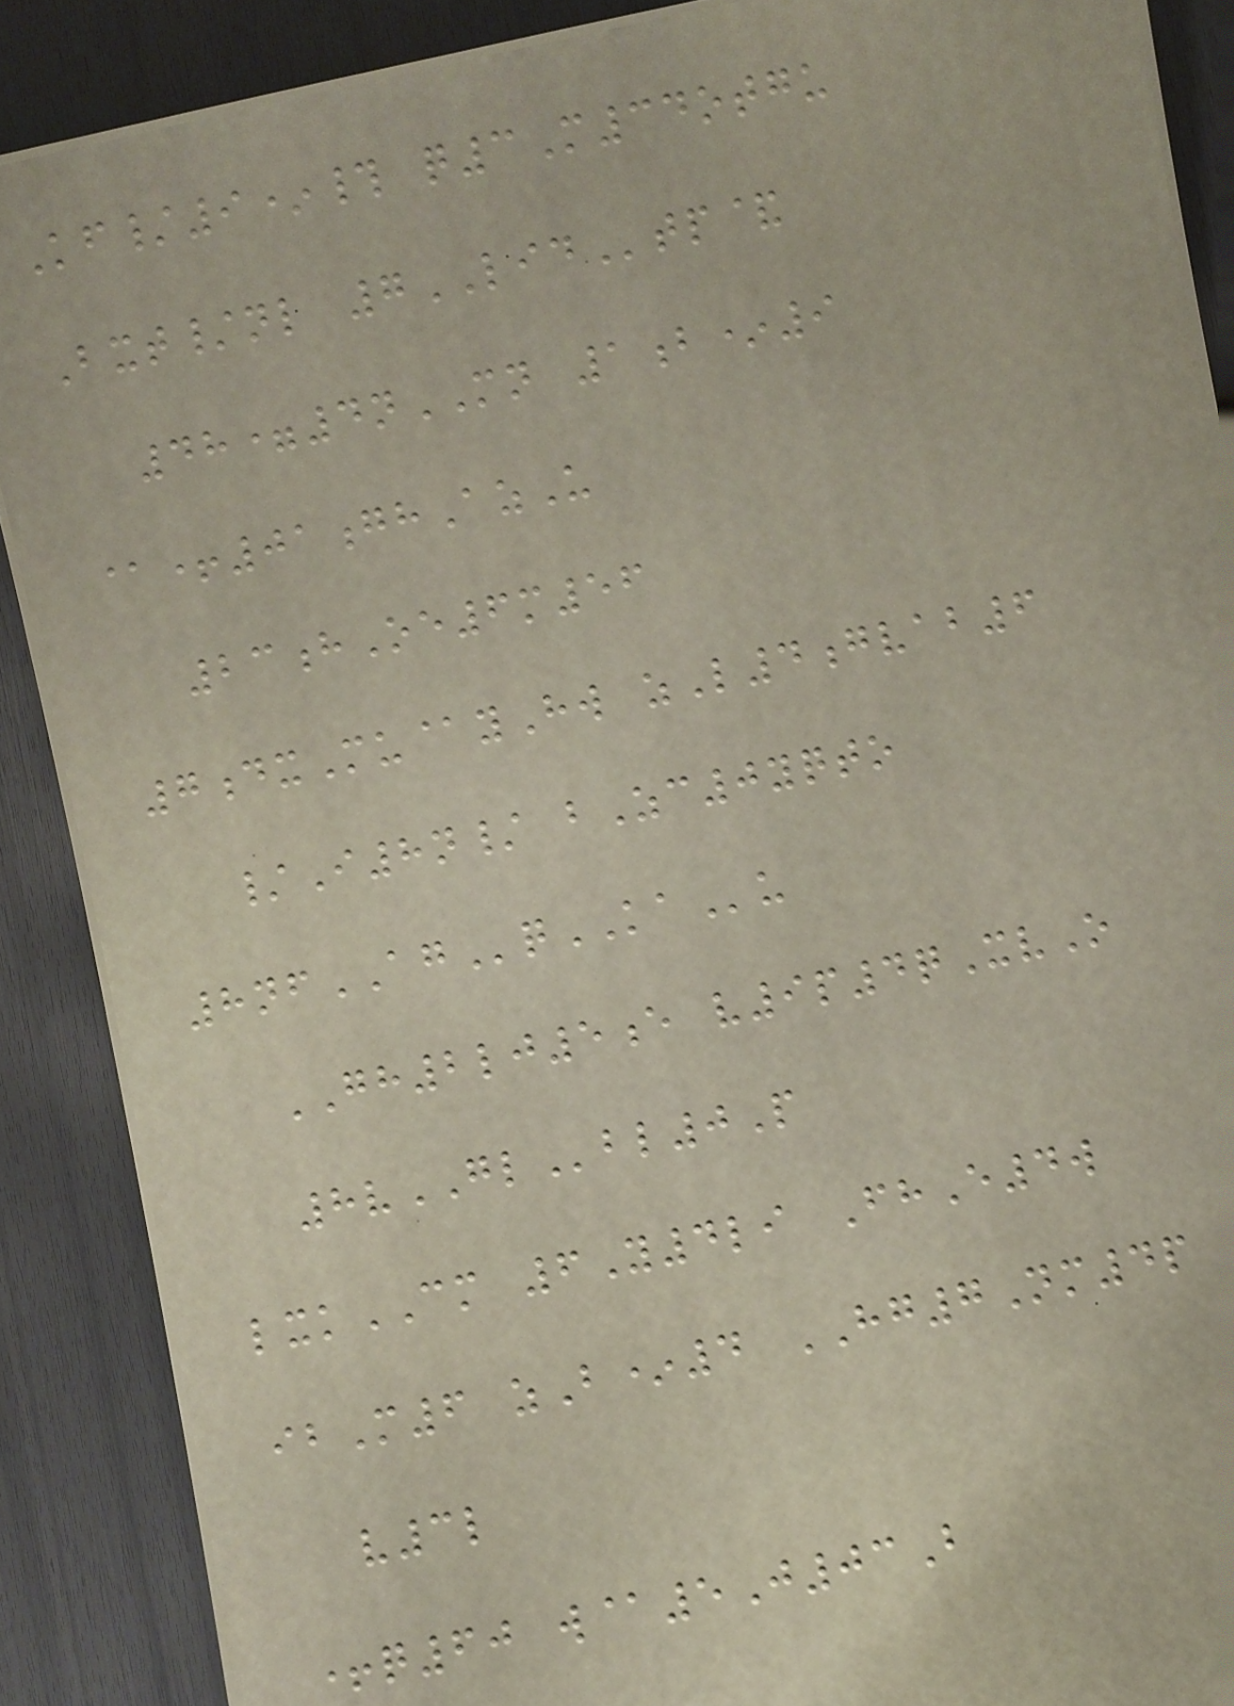Kf/9*# q3M34otgu
Bxt/nl 7LIDtp&
48=4nMN 1b*9
@+01ghAzU
23hOe6m56
7dxMu@yHw zL4gvab6
/I8n/ bZc0yqto
8nfAGqKAu
GH2lj5e v9p4qXvO
8vGLbl0P
lxkCM 6Y4li FhE4w
ibM6 zB*4 HG7Nm4p
v3l
+q60 w@5J03B
